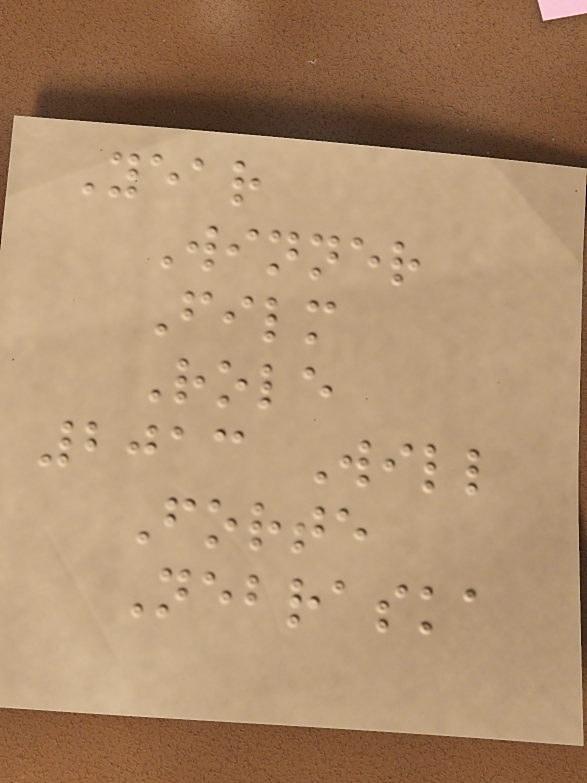Year
Winner
Film
Role
2013 Will
Forte
Nebraska
